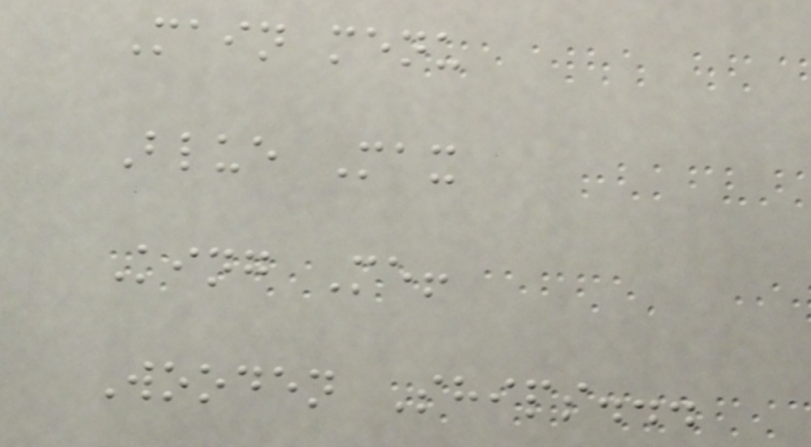Main menu
Blue Max
King Me!
Wooden Ships...
